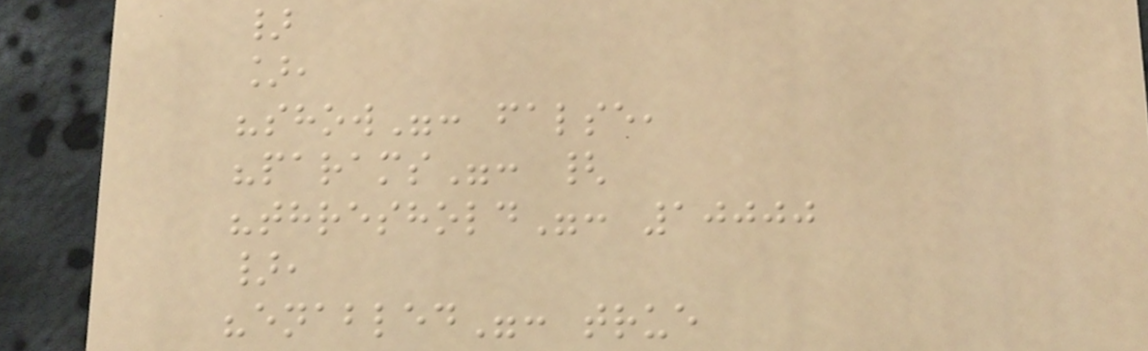}
],
"show": false,
"params": {
"threshold": 10000
},
"enabled": true
